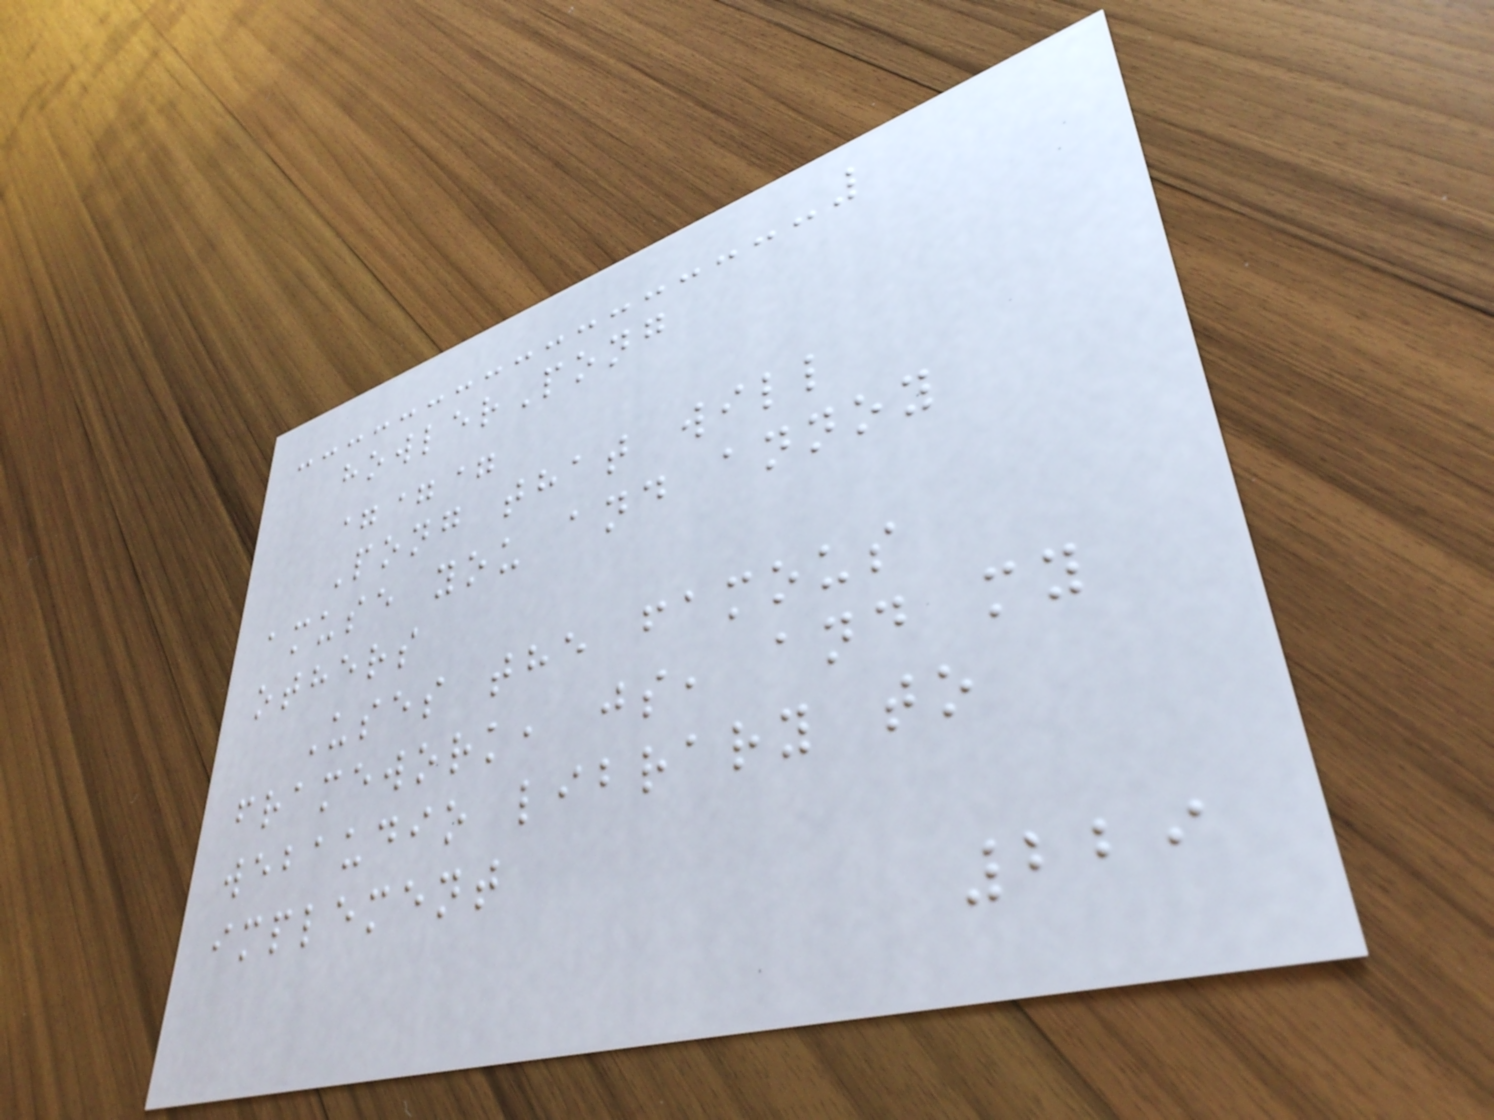howlerPong
===
Pong that will
amuse you and annoy
others
Uses the famous
framework, js, and my
webaudio library to
implement
229
